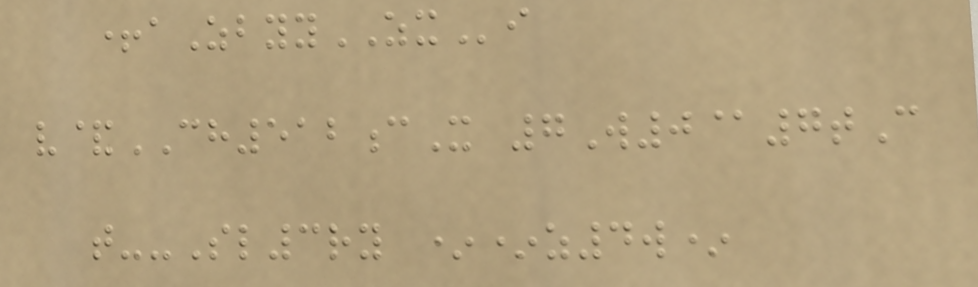+aZbyyZXi
v&CH512cX 7W0@7tC
t--Sl3ry **z4w*
